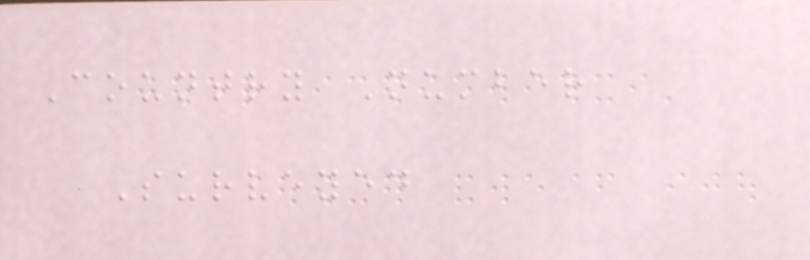Country Number
Surveyed
